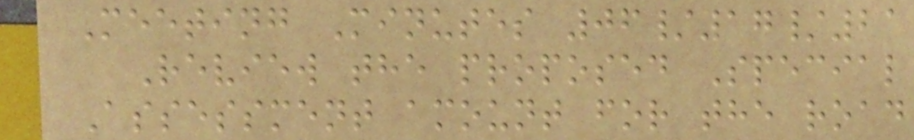Meeting Minutes 06/17/21
Review the proposed Special
Assessment amount for the road
